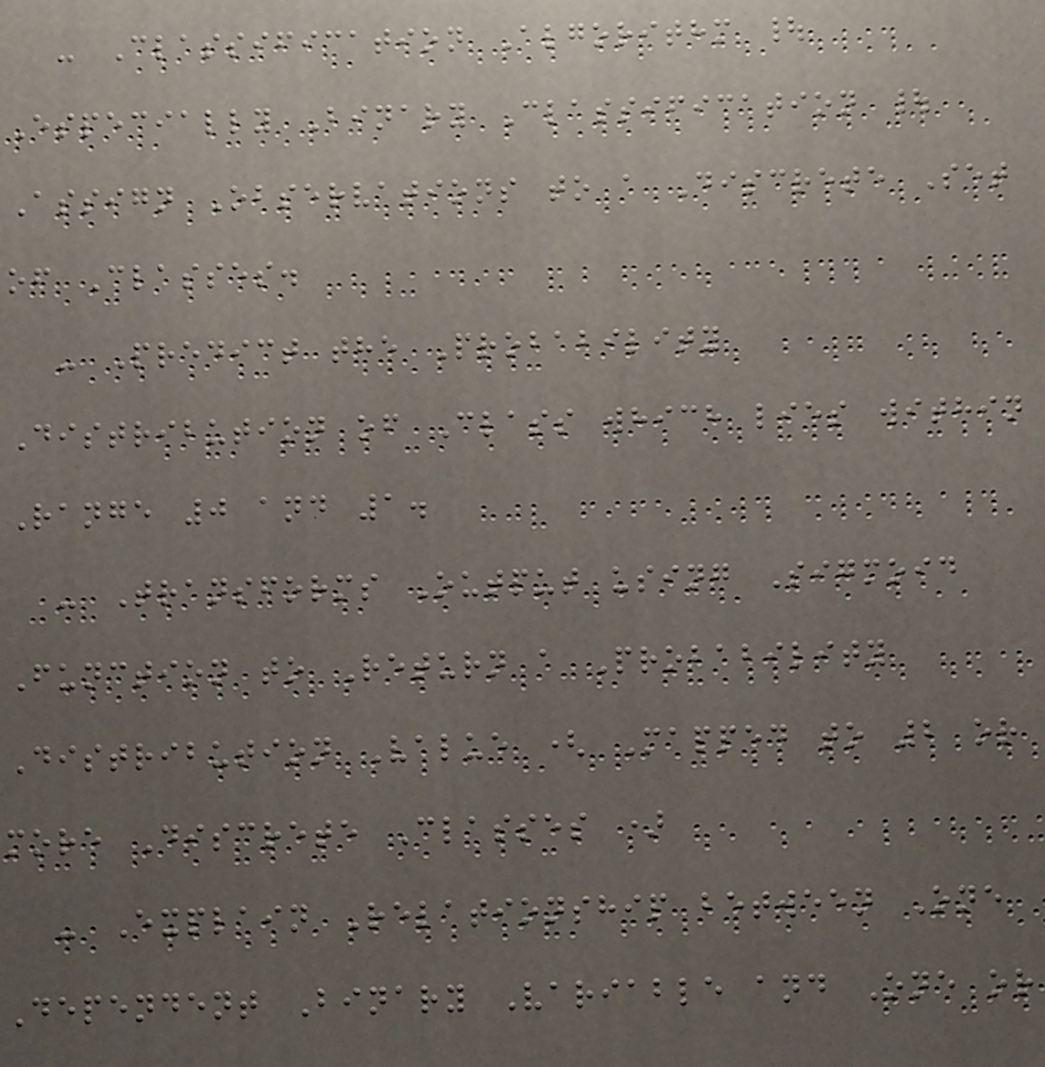- Classification Algorithm |
Especially Binary Classification |
Assign Observations to a Discrete Set
of Classes.
- Predict the Probability
Distribution of Class which lies within
Range 0 and 1.
- Transforms Output using Sigmoid
Function to Return a Probability
Distribution Value ( Mapped to 2 or
more Discrete Classes )
- Explain Relationship between One
Dependent Binary Variable and One or
